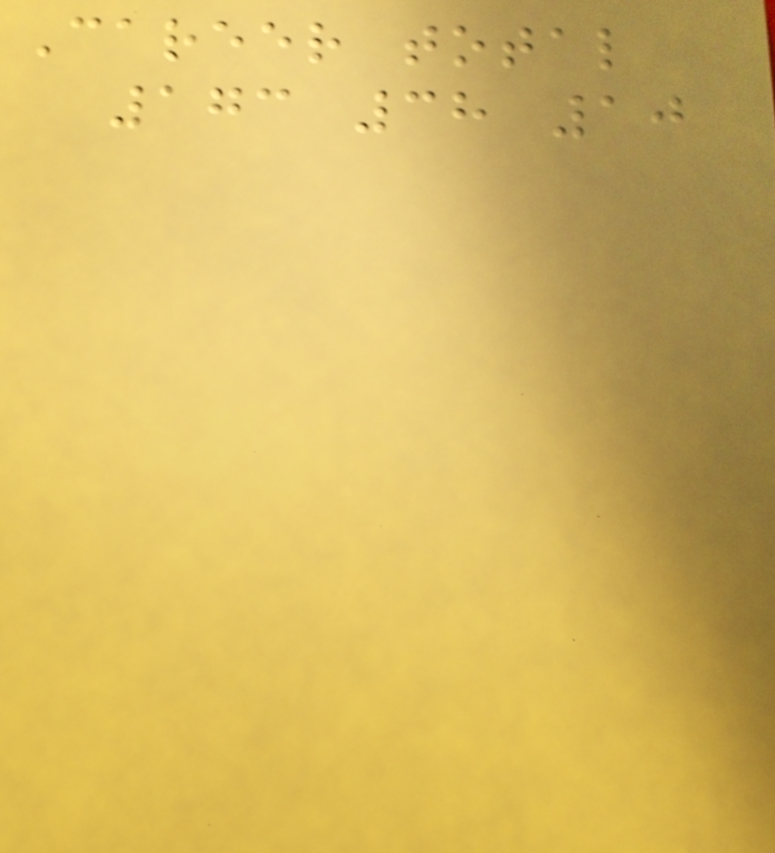Career total
173 38 10
